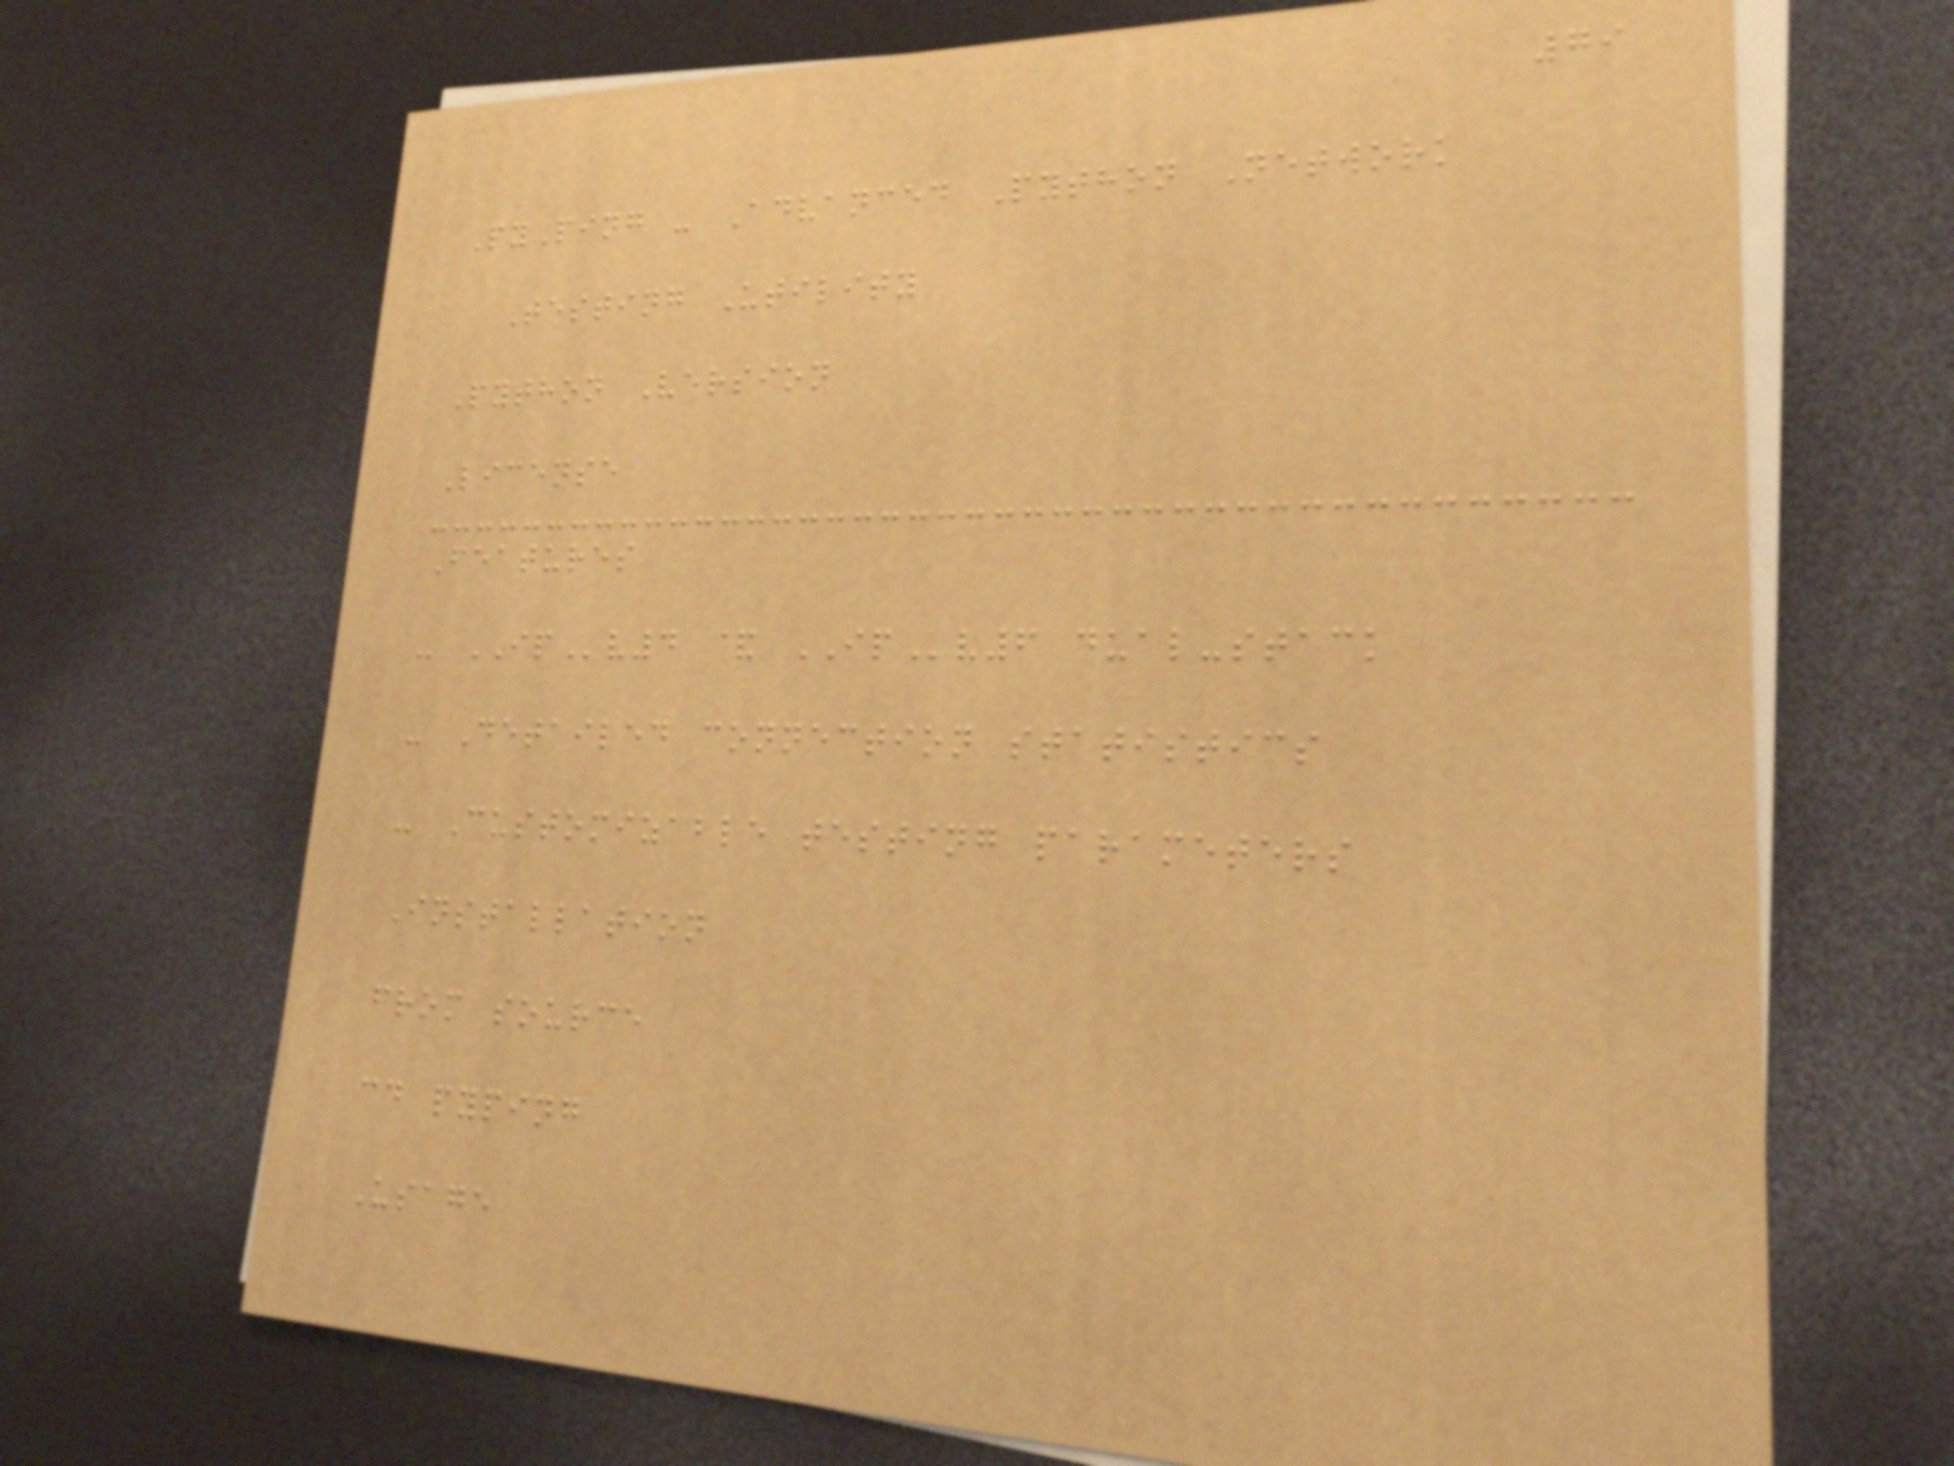79
PyPing - Advanced Python Network
Testing Utility
Python Version
License
Features
- IPv4 & IPv6 dual-stack
- Detailed connection statistics
- Customizable testing parameters
Installation
from source
cd pyping
Usage
